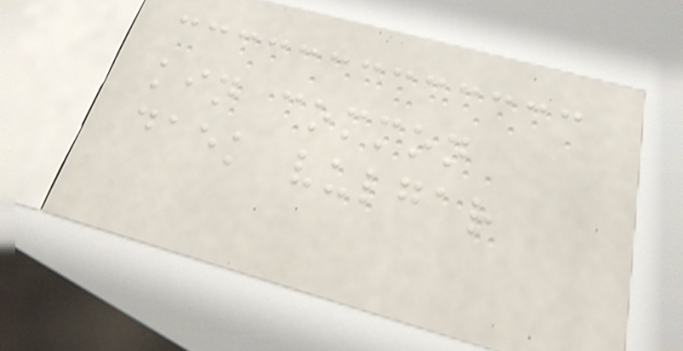kin common
daek vulgar
